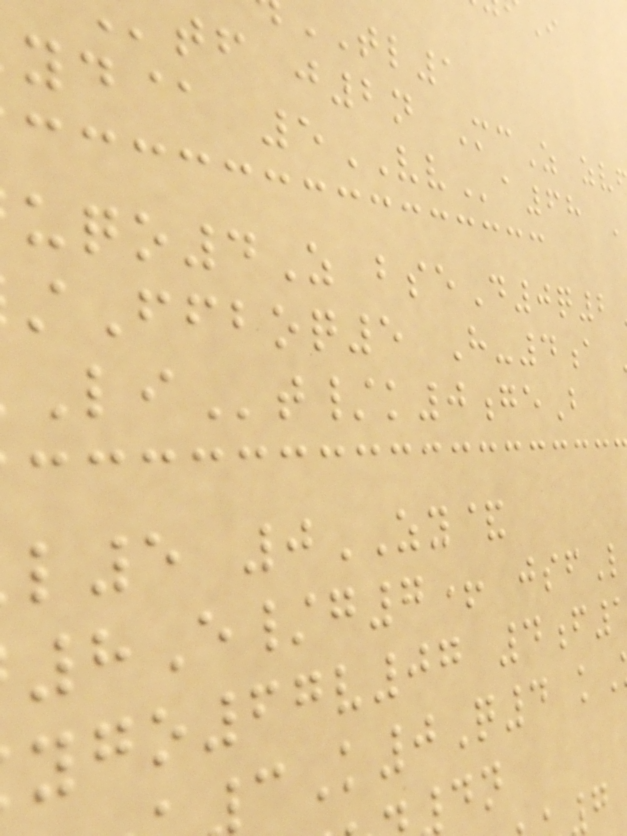tl1
tf j2n McZ zv
yd@ 5VVa68
uqo4Z bseD0q2
Ffboq5 H-4a
t/k0geB
l5 0ZY&
8E/g7+ jsfL
ygo67v07 4f
K0Q4 k
